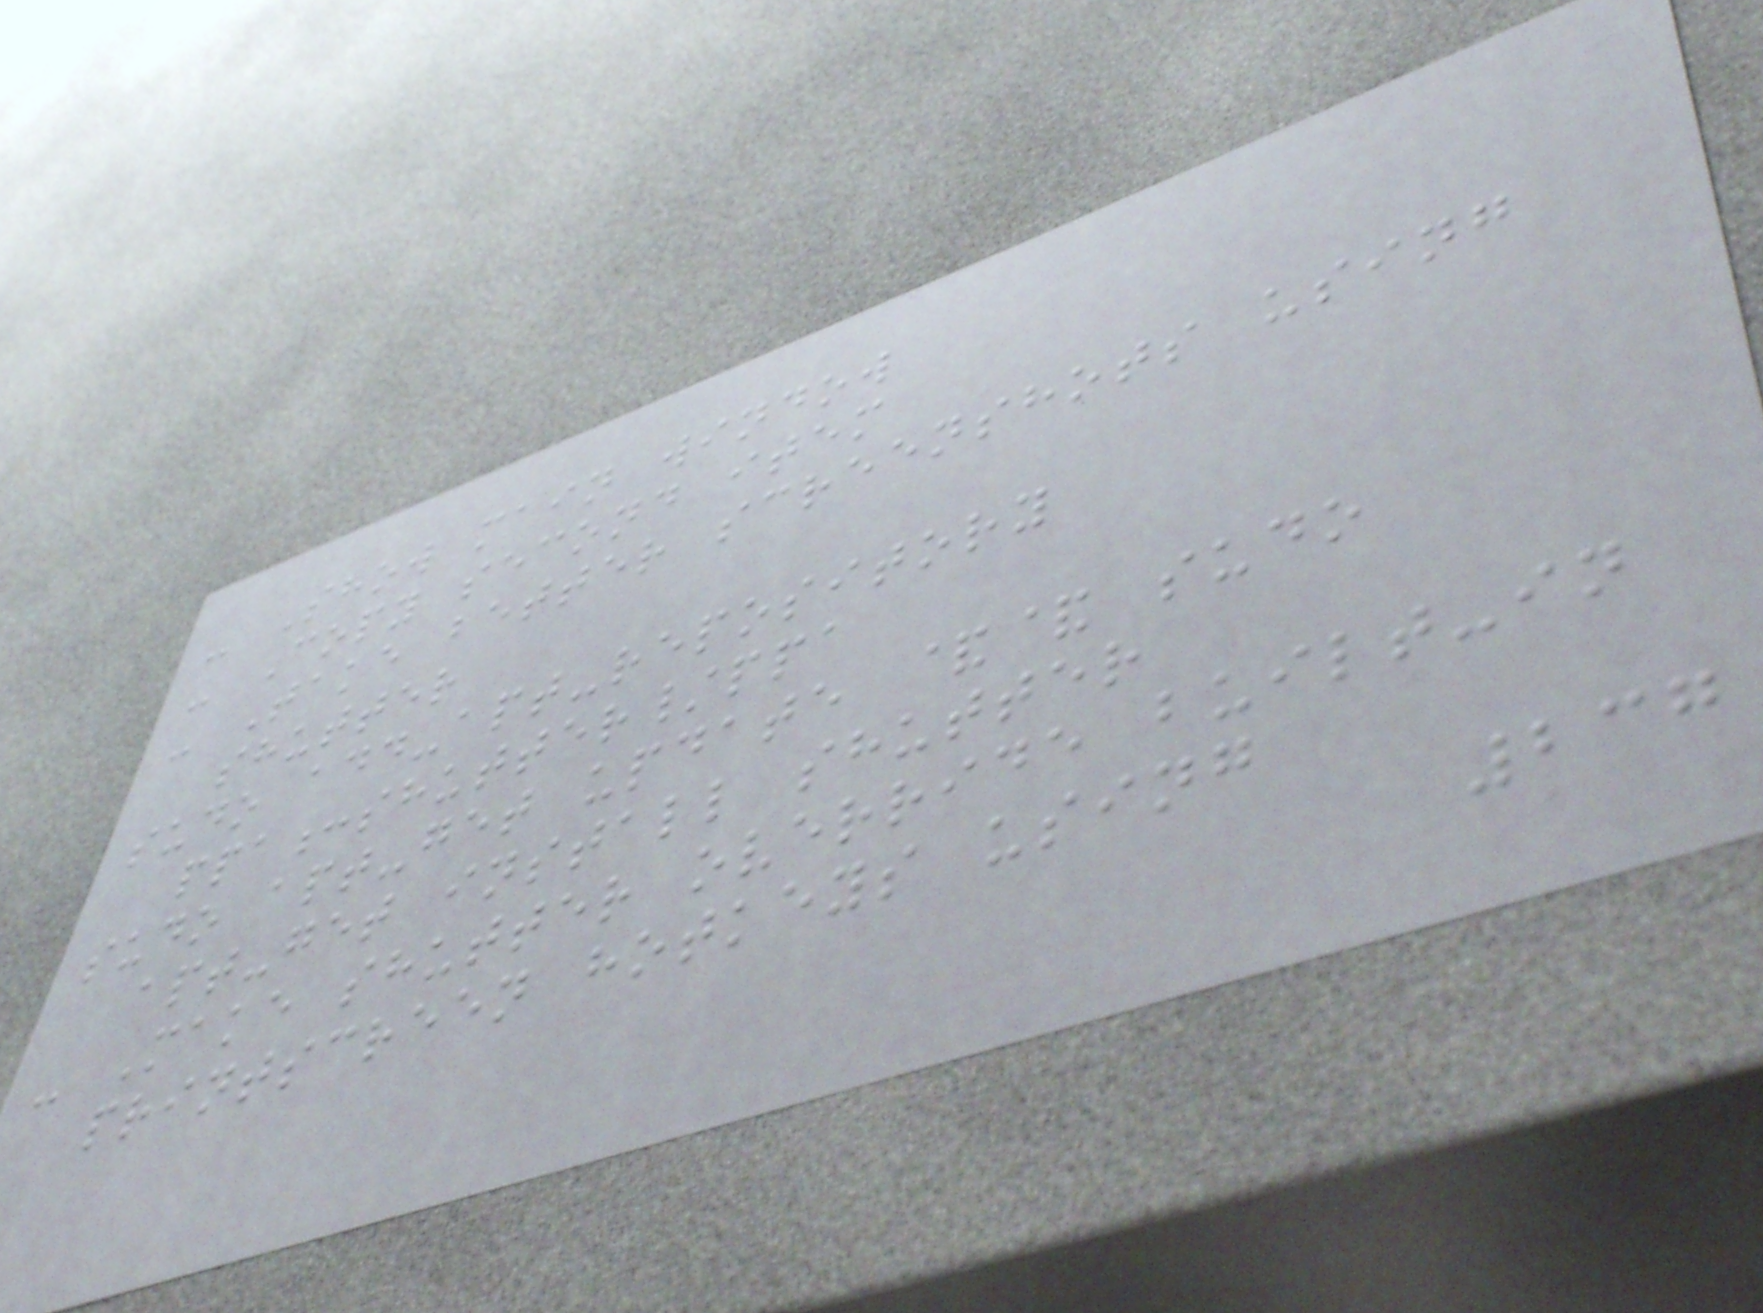- Show main window
- Copy second item
- Take better screenshots using
shutter
sudo add-apt-repository
ppa:shutter/ppa
sudo apt-get update && sudo
apt-get install shutter
- Make shutter override built-in
printscreen hotkeys using
237
